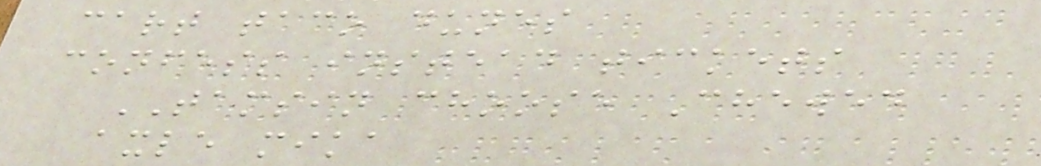cart taco dunes
confess instead tickets
TAMSIN choose Chewed
axle mika
